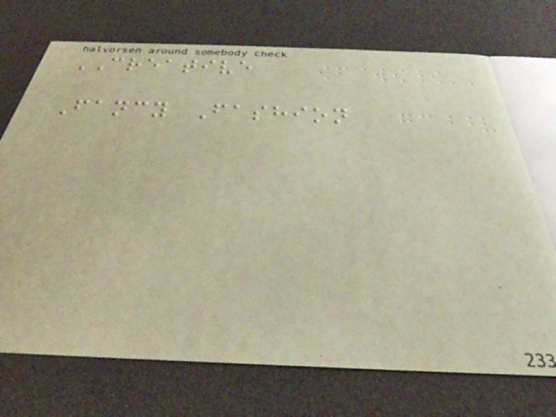CREATIVE
Fancy Fashion
